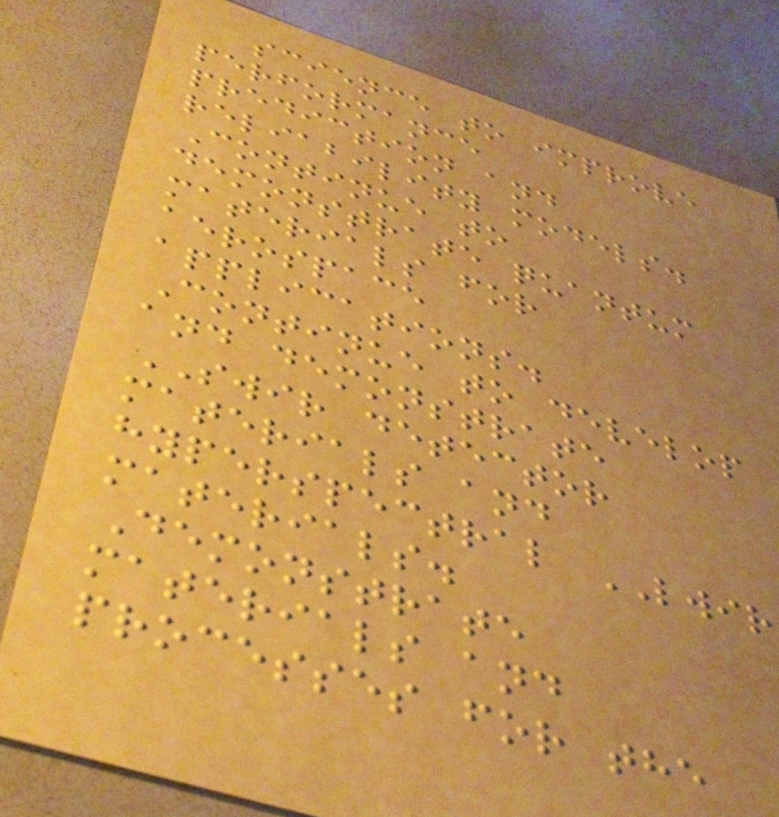science to improve
performance
prediction and
reliability models.
Continue to
demonstrate quantum
materials for
aerospace
applications.
Continue to develop
and demonstrate
SWIR detector
materials and
hyperspectral LWIR
materials.
Demonstrate
materials and
processes for the
